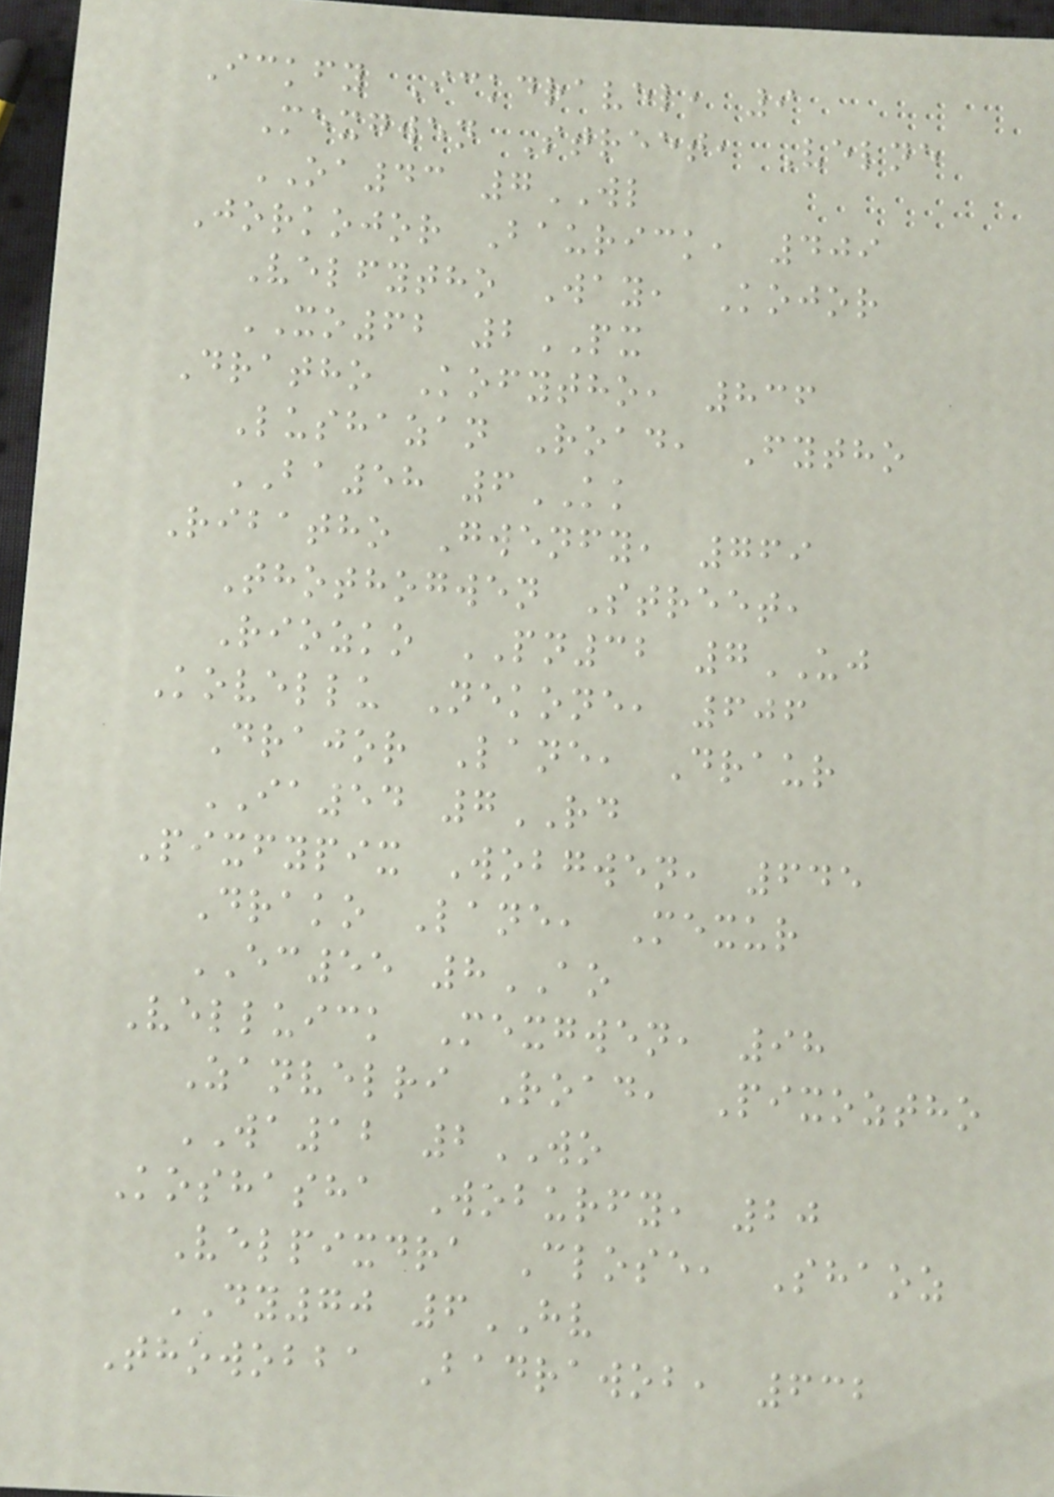Ickfy Ickdravel, 9
Mexgwen Street, Velne
OA43 7WL
Jorkojor Baurick, 409
Velfytho Way, Kojor
XO62 2PX
Dratho Kofytho, 836
Lushazan Road, Fytho
BA58 6KK
Ribatho Gwenfy, 769
Thothogwen Street,
Riozko PN32 7UJ
Kovellu Nekone, 606
Drajor Lane, Draur
IA54 7RD
Pixfypix Wobgwen, 645
Drako Lane, Mexur
EC55 8AO
Velluick Mexgwen, 98
Zanvelri Road, Pixoztho
WA12 2WO
Koshasha Woburfy, 20
Velpixdra Close, Shaoz
DY70 6HV
Thowobba Badrawob, 632
